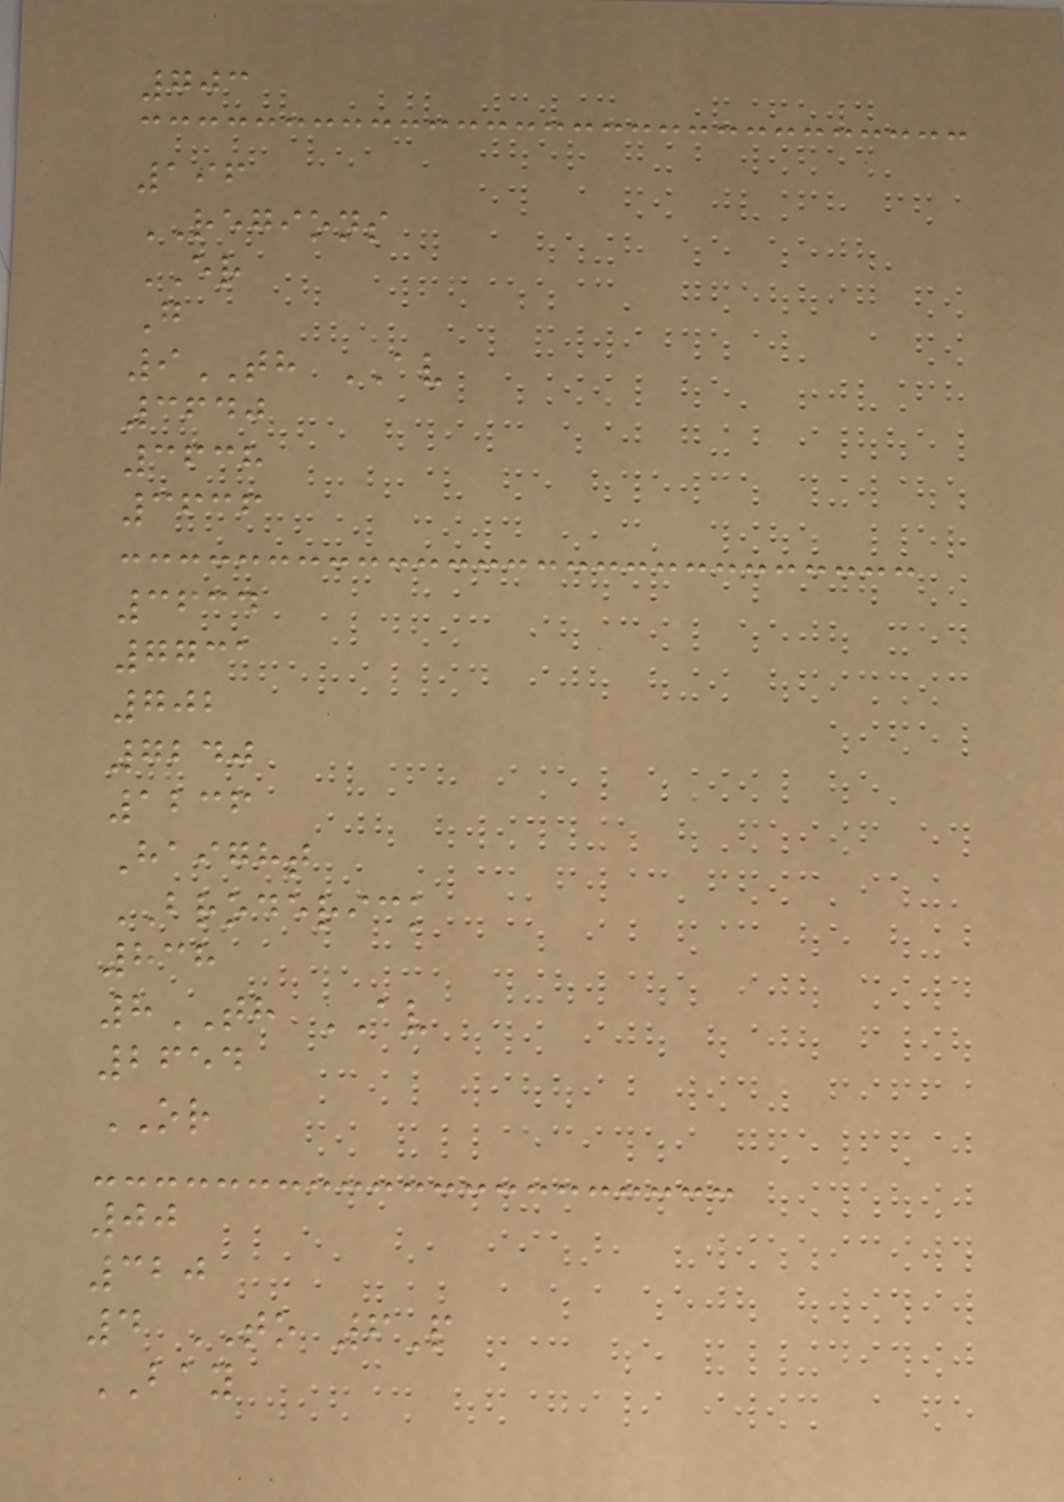703
196
REGIONS
ER
G
9TH AV
3640
3638
3636
3634
7731
702
7240
1236
Haight
BRODERICK
838
8TH AV
2654
OR
00
320
4 TO 6P
BAY
